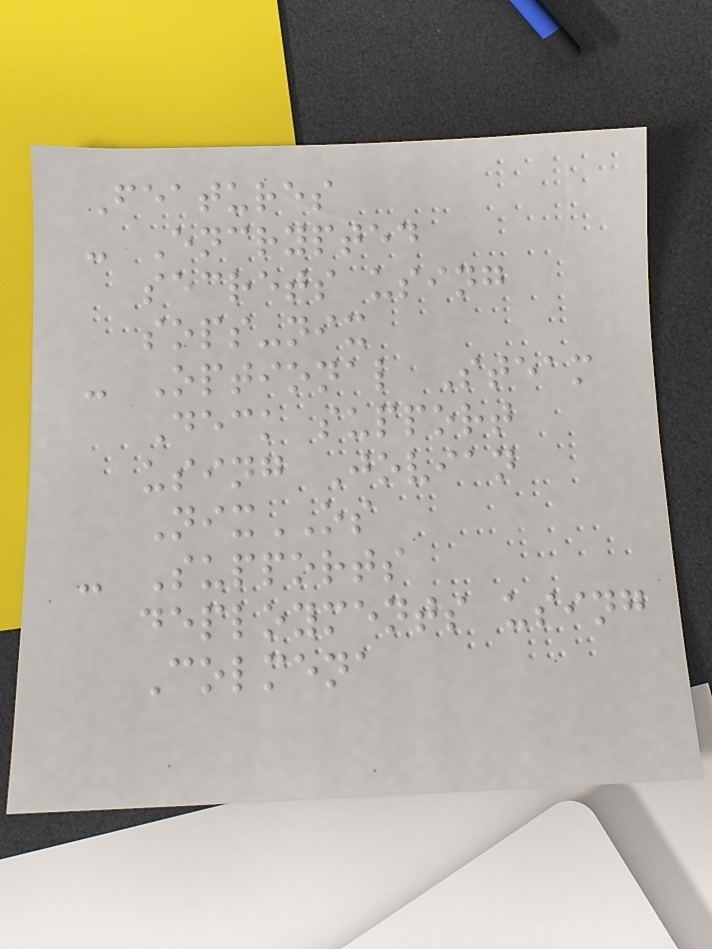Features
- Encrypted
secrets using
sops-nix
- Optional Steam
Deck support
using Jovian
NixOS
- Supports
deployments using
Colmena
